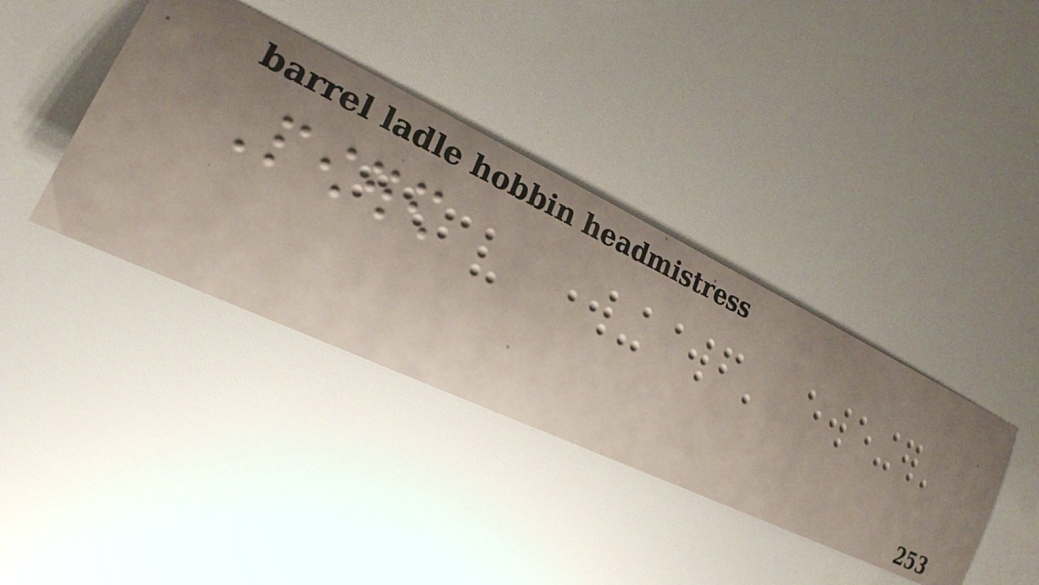Powered
